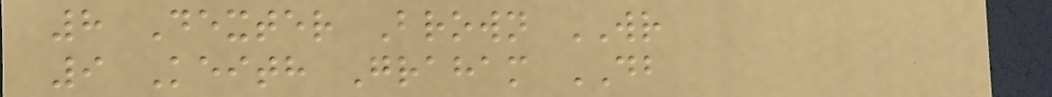8 Dexter Brown WR
9 Keith Graham DB
